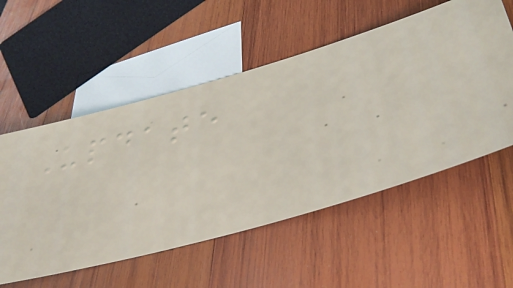Update
